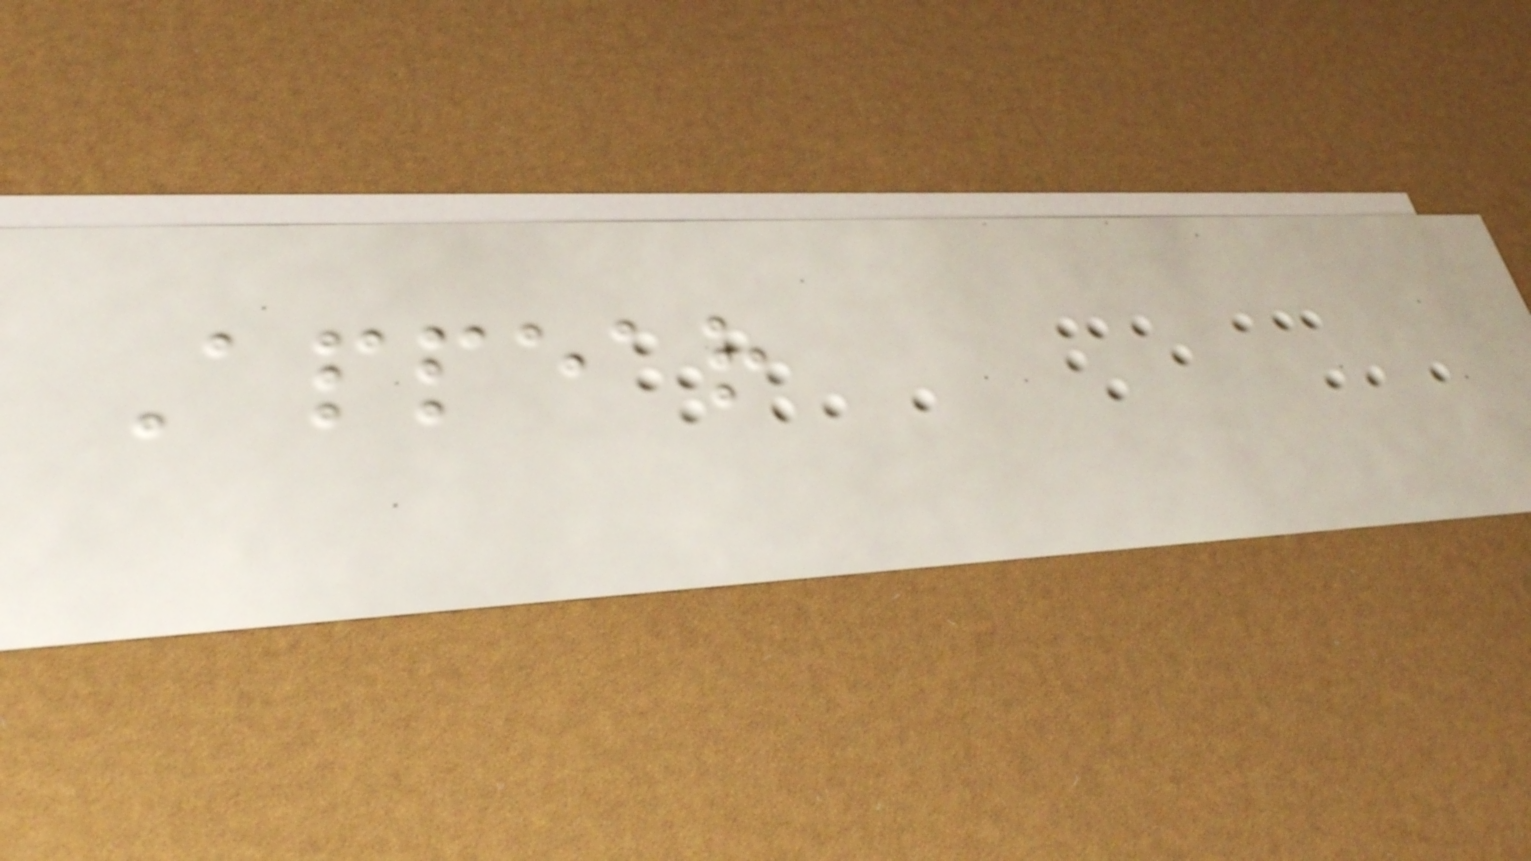Appear
